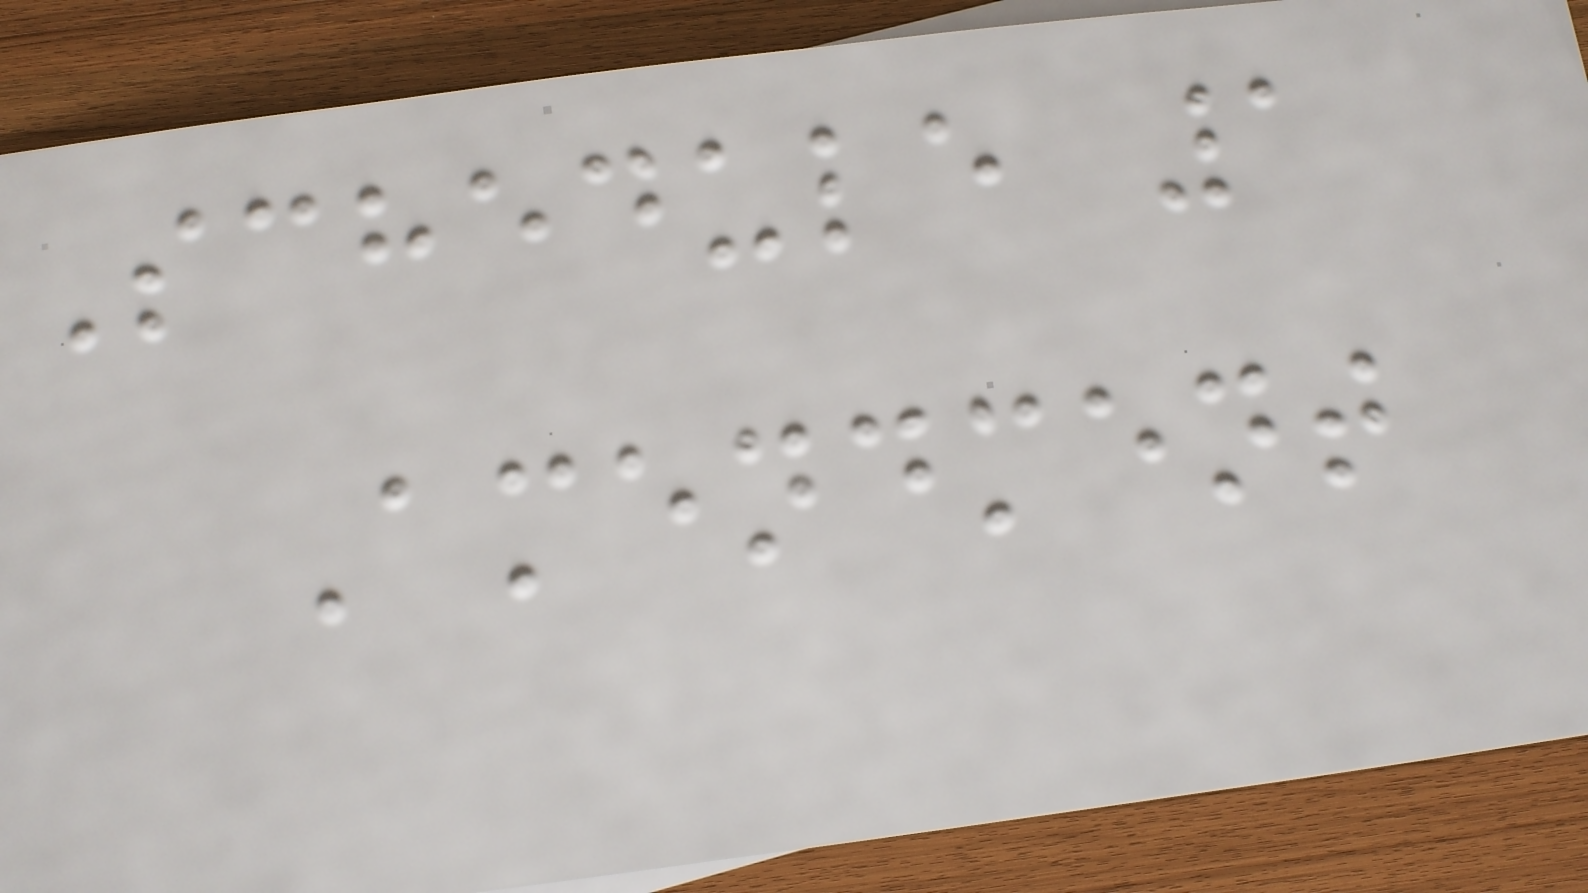Schedule 1
Amendment
